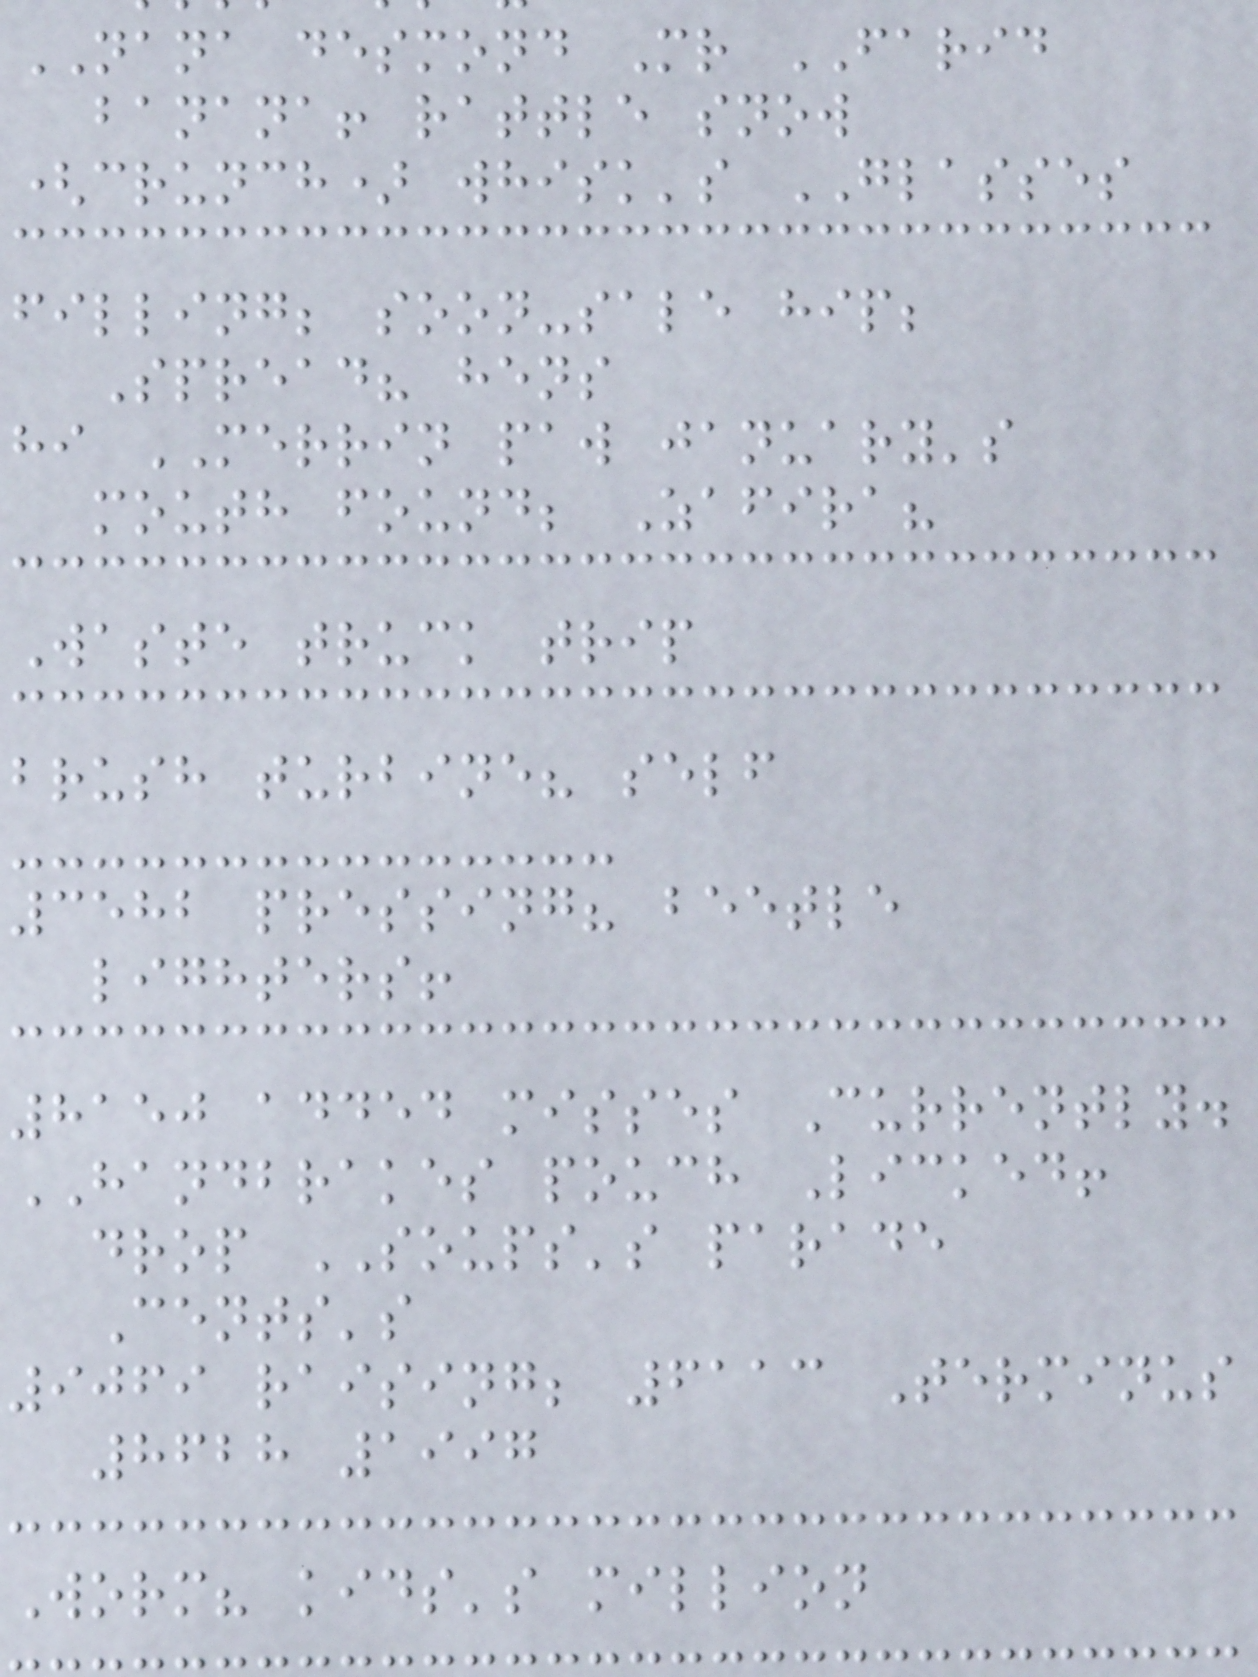NANA desmond Mr FARID
banana! rattle snow
(crunch) whisk's GLASSES
filling; soon-sale hip;
Spread? hens
hi MERRIN paw january's
mouth found; Zafira?
Waste truck trip
brush turbine? self
3582 pressing? beetle
lighters!
8150 added misses Currently.
HANDBRAKES pouch Licked!
drop SOUPS's parade
Cents's
9069 raising; 6113 Terminus
8628 1997
Worm? kids's million
